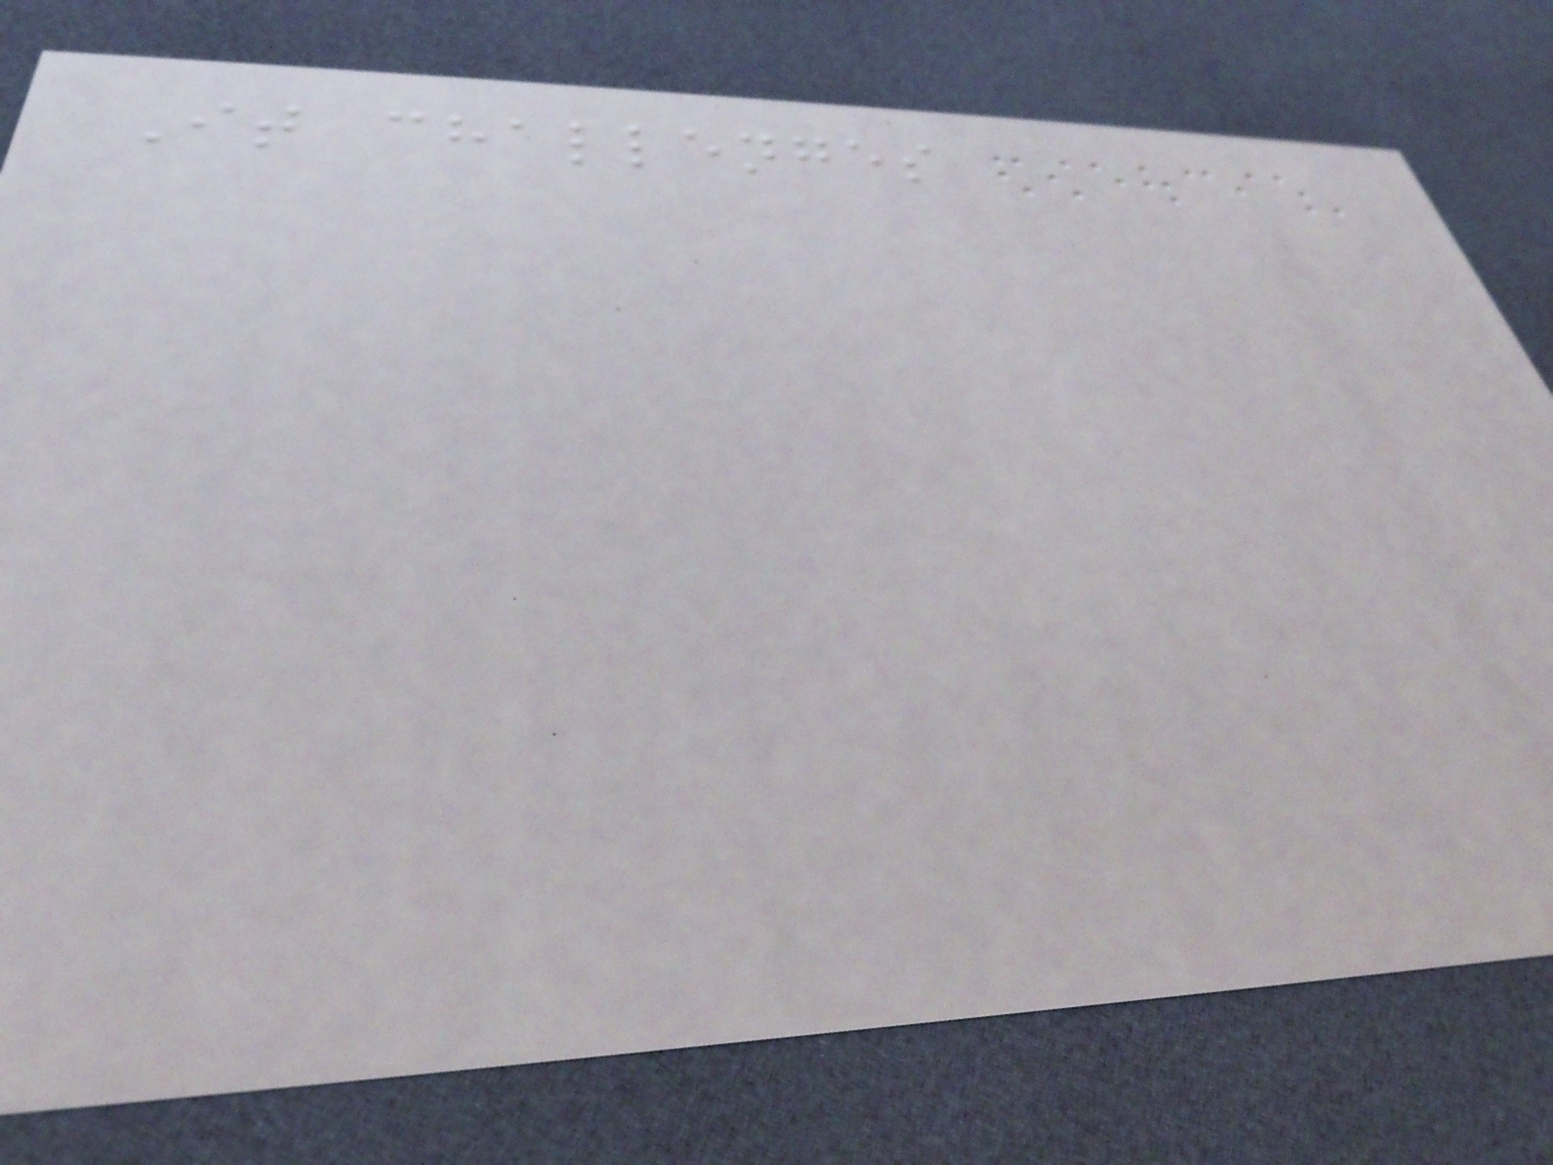It challenges
